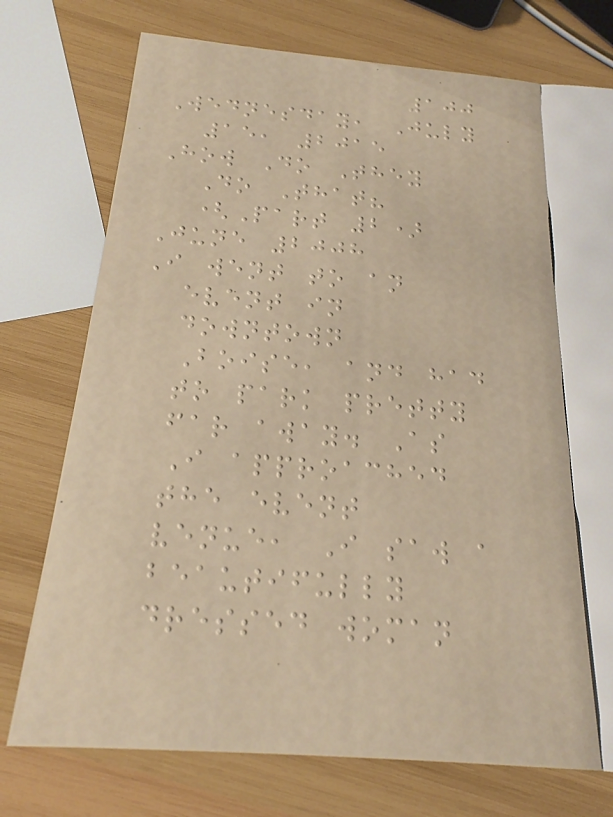100
Wednesday, July
15, 2015
How Do They
Do That?
(Part 2)
June 2008
I went to an
event in
downtown
Boise, and had
to park pretty
far away. As
I approached
the event
venue, I saw a
beautifully
dressed woman
